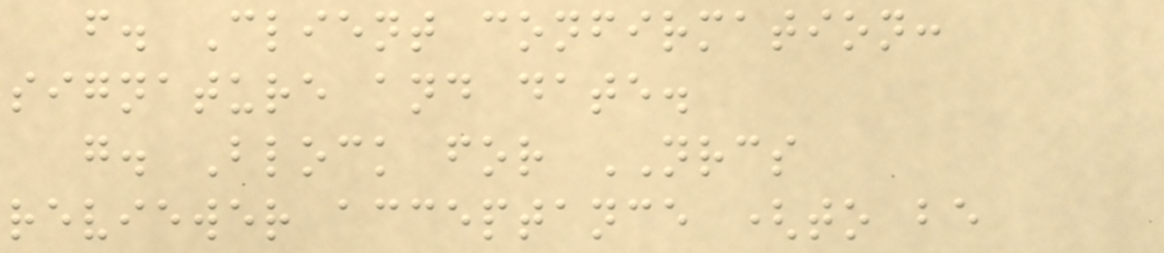f. Client confirmation:
signature and date.
g. Block for NRCS
reviewer acceptance (to be
